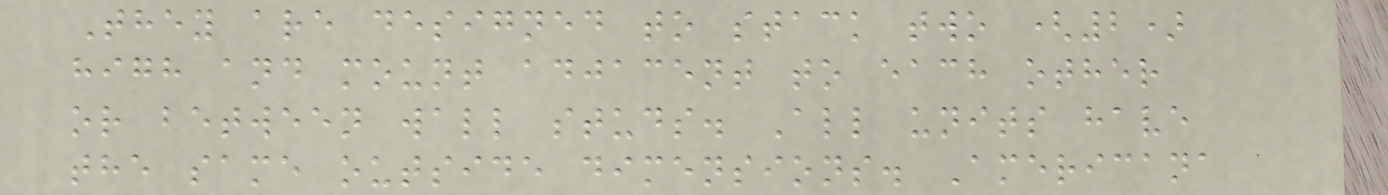They are designed to stack two (2)
high and mount adjacent to each other
or between wall studs. All units have
the same outside dimensions. Americana
